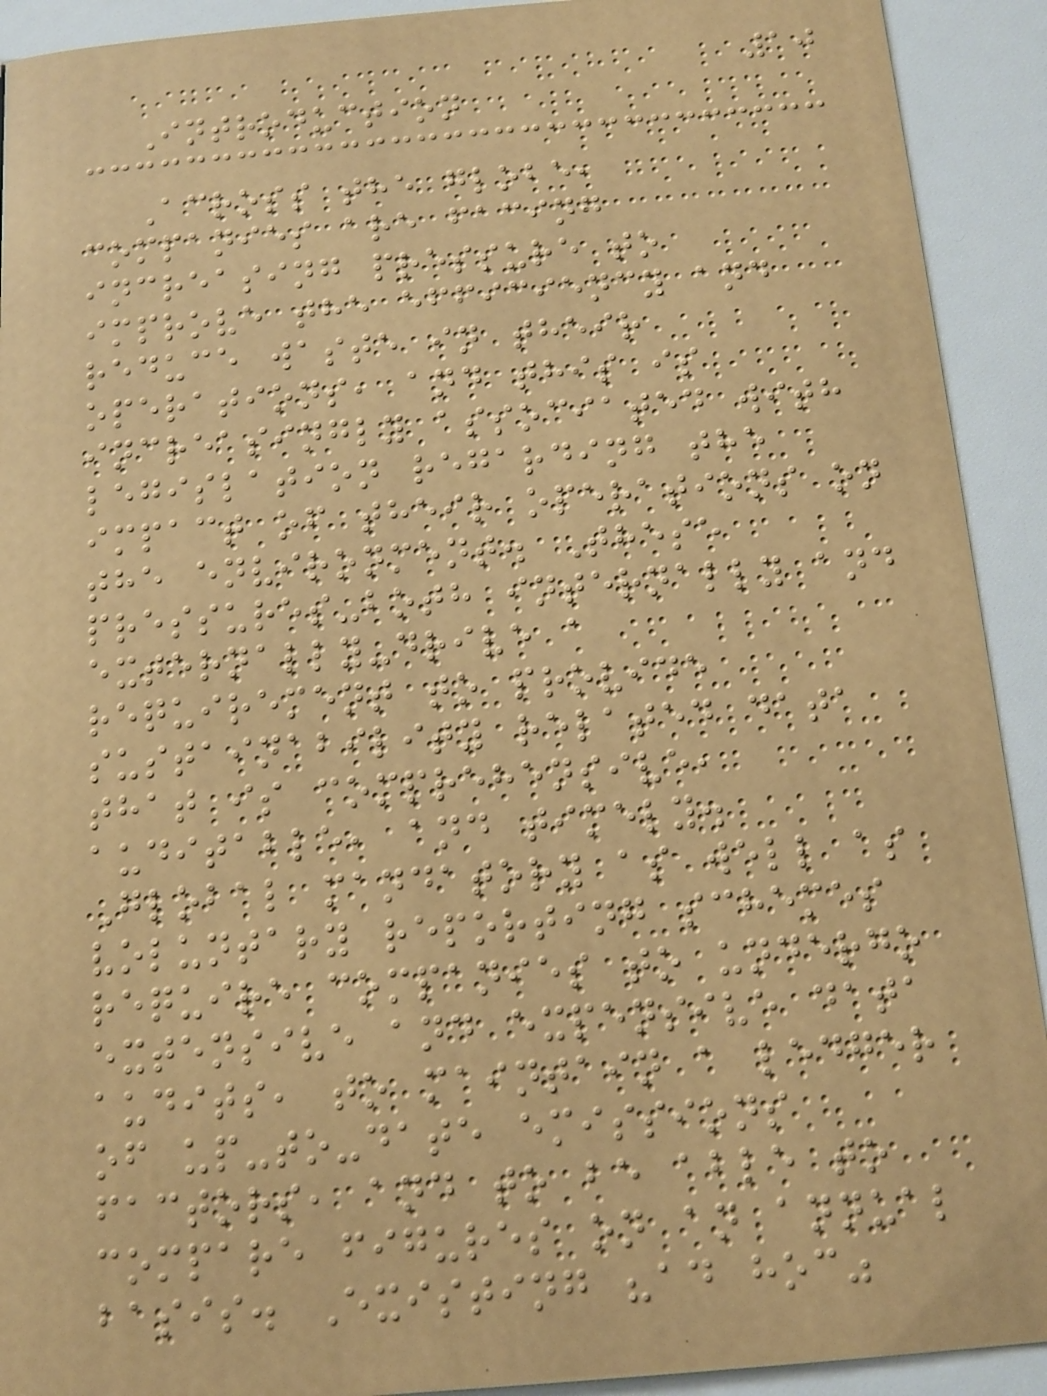10
Introduction
Across the globe,
companies are facing
increasing pressure to
improve the efficiency and
reduce waste in their
operations, and this is
increasingly associated with
legislation regarding the
impact of their operations on
the environment. These
pressures-both internally and
externally-drive a
requirement to provide
sustainability related data
that is comprehensive,
auditable, and timely.
Global mandatory as well as
voluntary reporting schemes
require companies to undergo
extensive and expensive data
audits, to maintain a ledger
of up-to-date emissions
factors, and to be able to
compare figures on an annual
basis. Existing "ad hoc"
